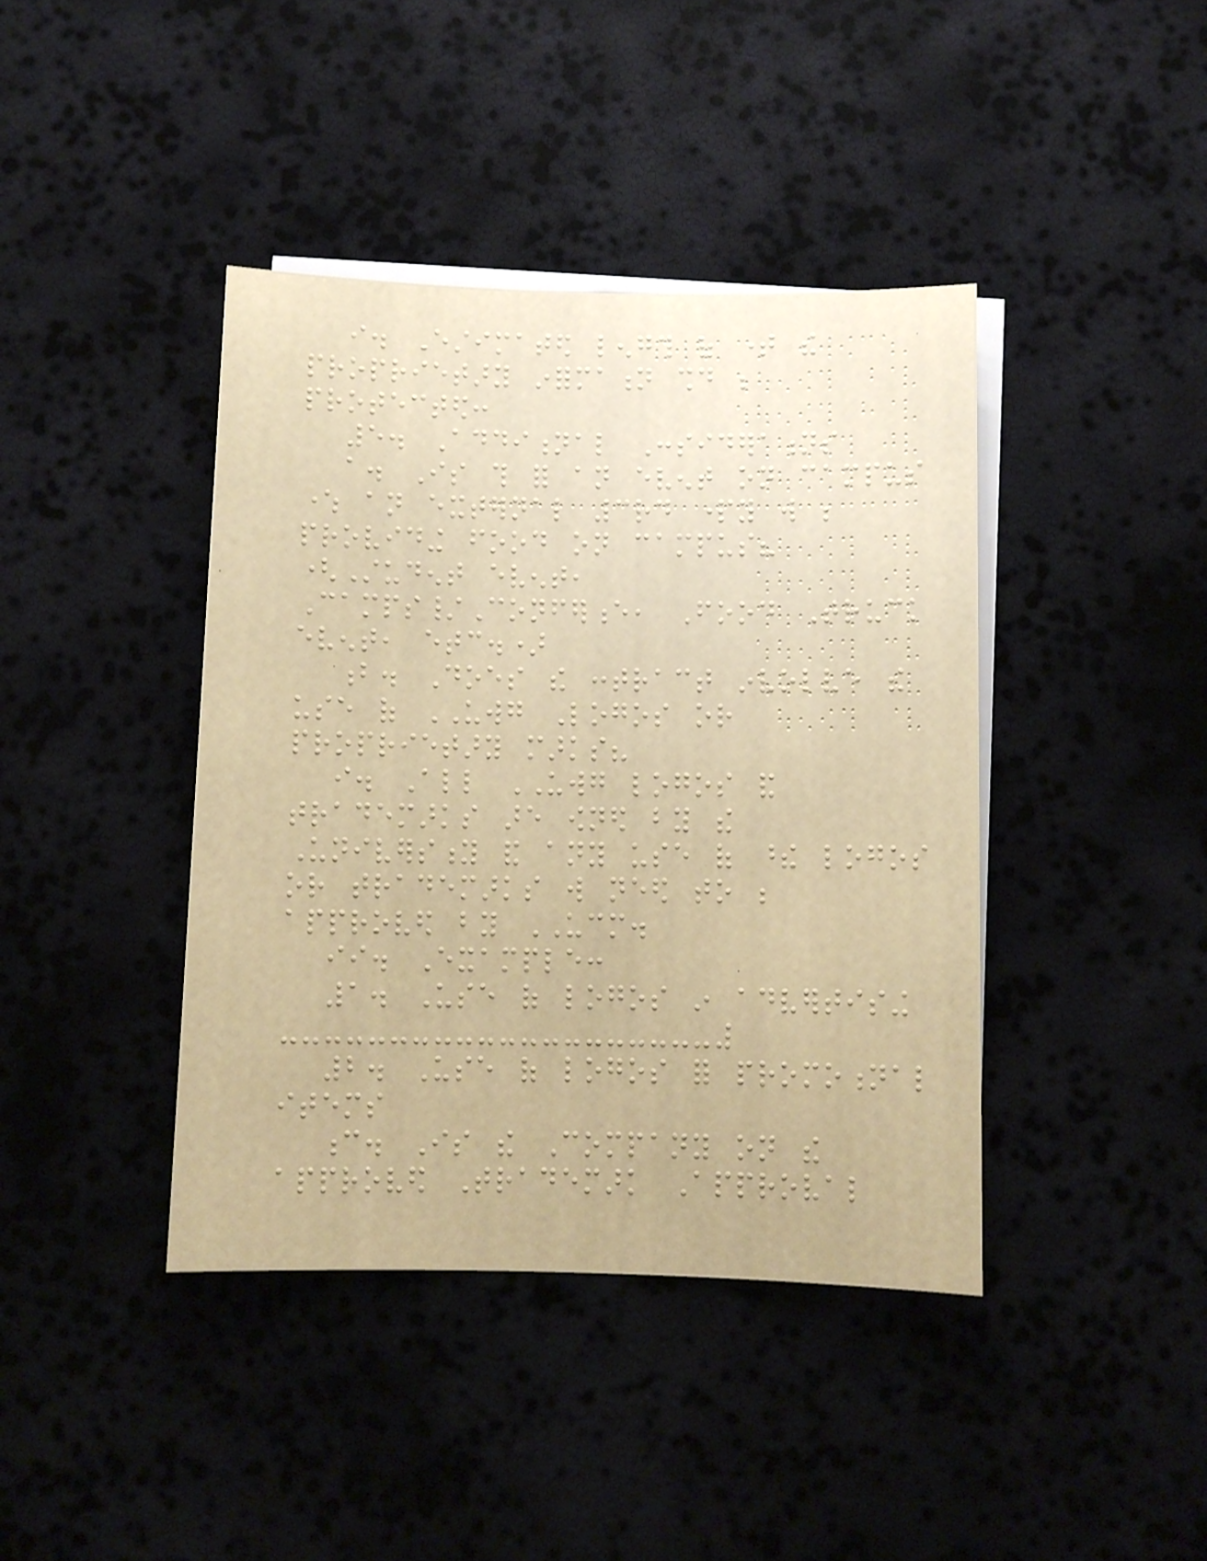i. Estimated length of time the
proprietary information should be
protected:
5. Additional Considerations
a. Is this for an event on campus
where an external 3rd party will be
providing food on campus?
(Student event,
Camps/Conference, Food Truck
event, etc.)
b. Does the contract involve the
use of UWG Logos or
proprietary marks?
i. All UWG logos and
trademarks are owned by the
University and any use of these logos
or trademarks will need to be
approved by UCM.
ii. Example:
1. Use of logos in advertising
2. Use of logos for promotional
items
c. Is the Company on the
approved Trademark Approval
